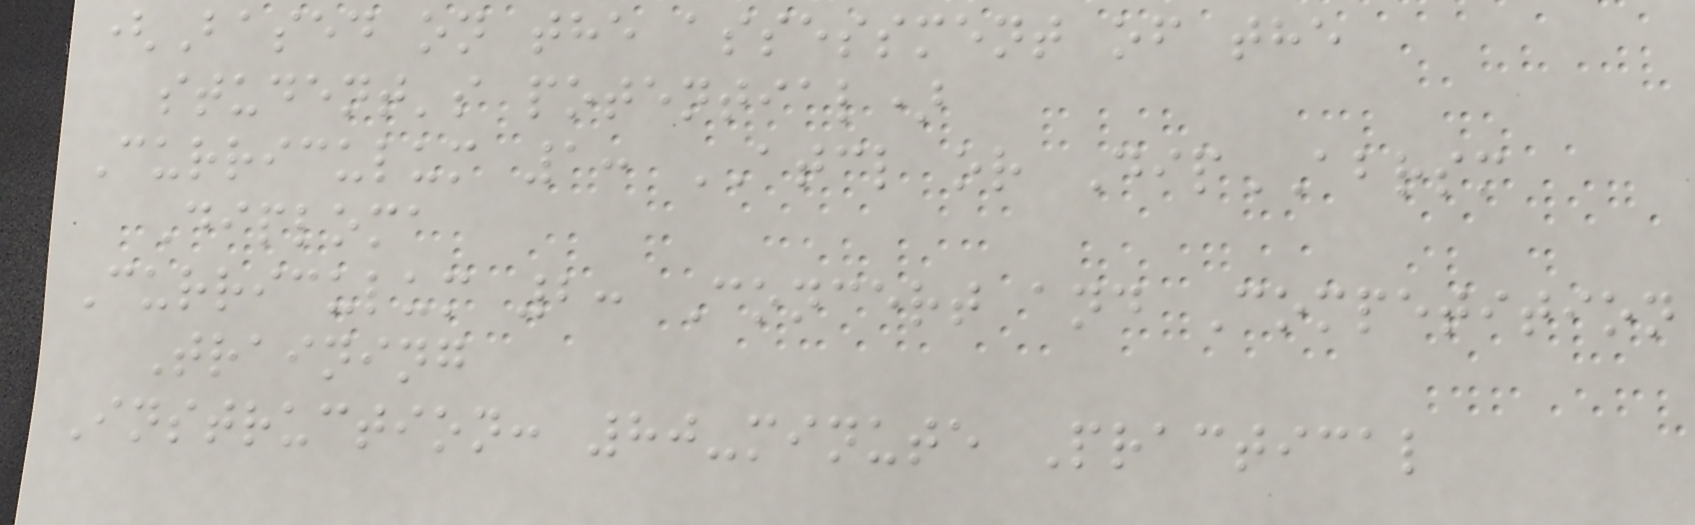(Based on the assessment of the
student's potential)
Curriculum 1: ATCL or DipABRSM
Diploma
Curriculum 2: Concert and Competition
Training
Instruction: 80-minute Practical
